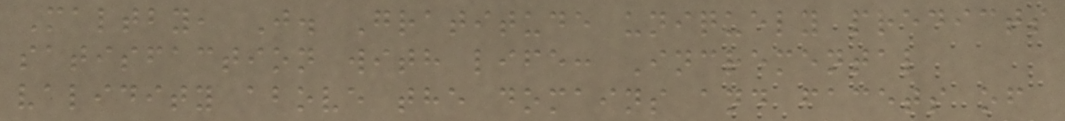Maltby, J. Gratitude uniquely predicts
satisfaction with life: Incremental
validity above the domains and facets of
